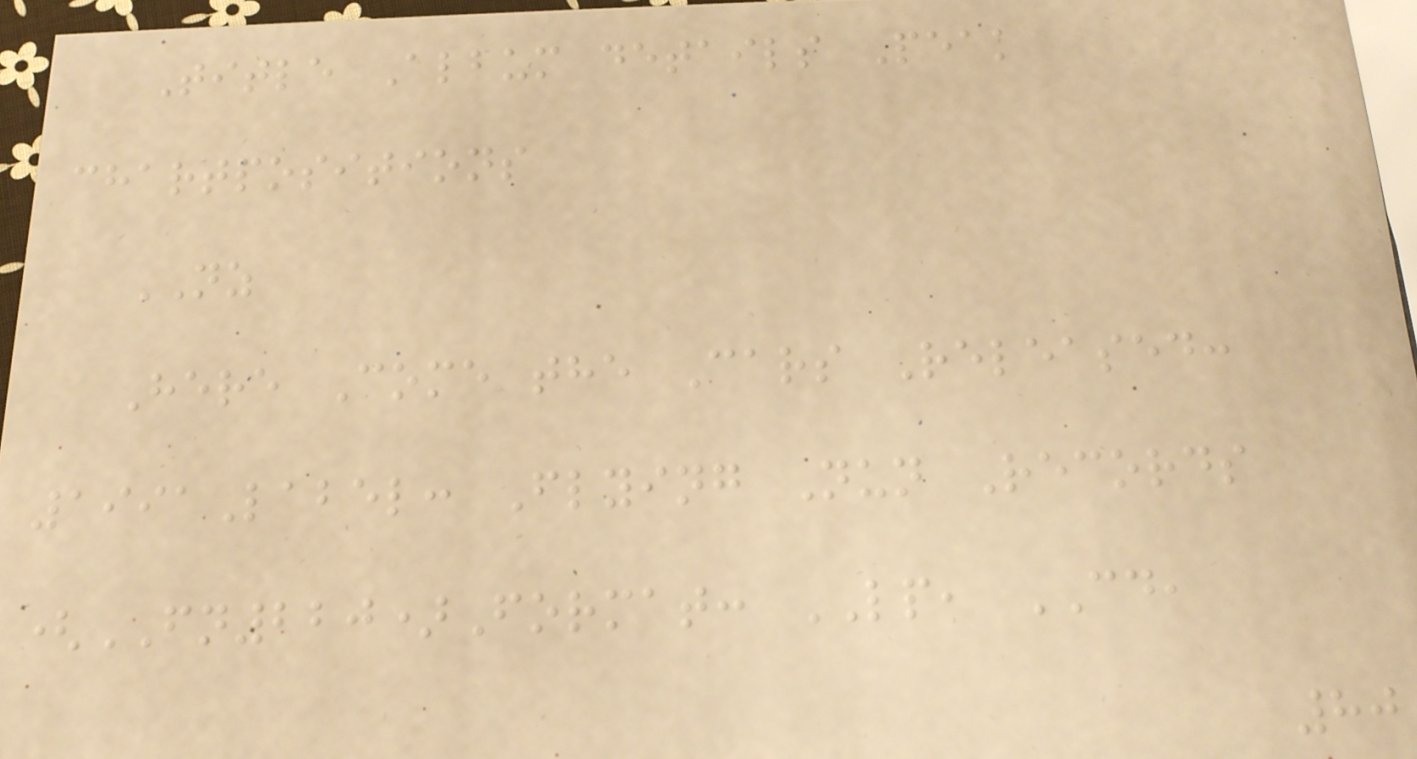Title Album details Peak
chartpositions
NZ
Here Come the Cars Released:
1991Label: Flying Nun Records
(FN220)Format: LP, CD,
80
